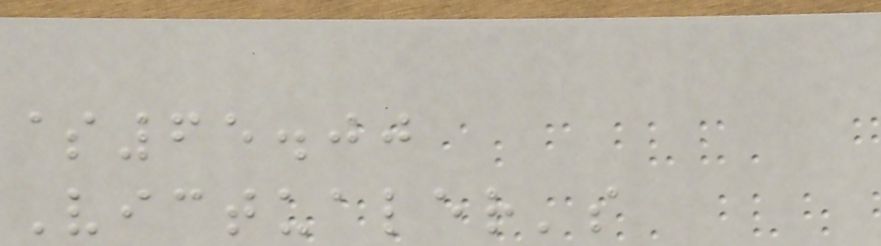$65.00
Victualer's
